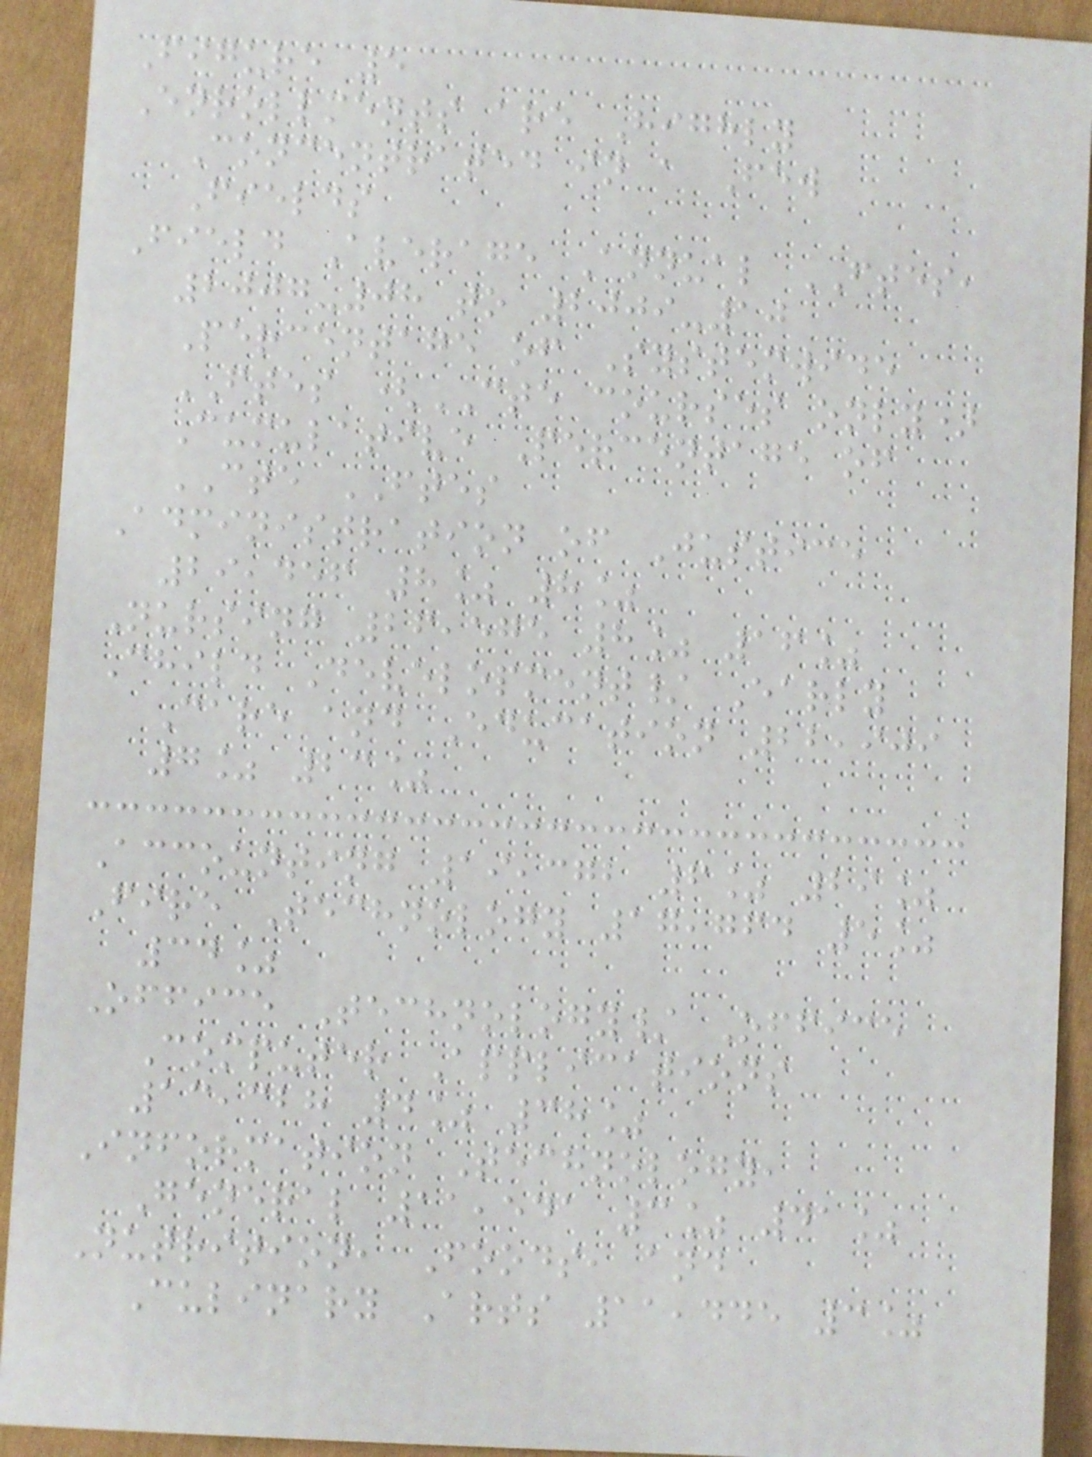Figure 5
Enrollments are Highly
Concentrated in a Few
Fields
Field Average Annual FTES,
2007-08 to 2009-10
Percentage of Systemwide
FTES (CTE courses only)
Cumulative Percentage of
CTE FTES
Administration of Justice
29,456 8% 8%
Nursing 26,575 8% 16%
Child Development/ Early
Care and Education 22,909
7% 23%
Accounting 19,372 6% 29%
Fire Technology 17,764 5%
34%
Office Technology/ Office
Computer Applications
13,328 4% 38%
Information Technology,
General 11,541 3% 41%
Nutrition, Foods, and
Culinary Arts 11,445 3%
